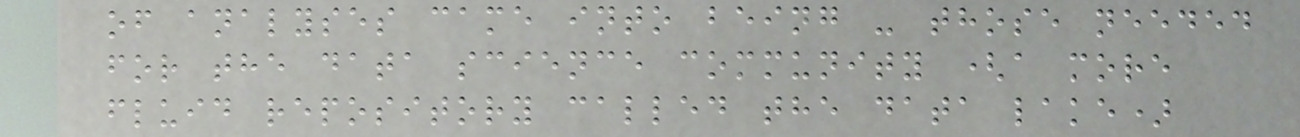of analyses came into being - those needed
for the data science community (a more
fluid repository called the data lake)
